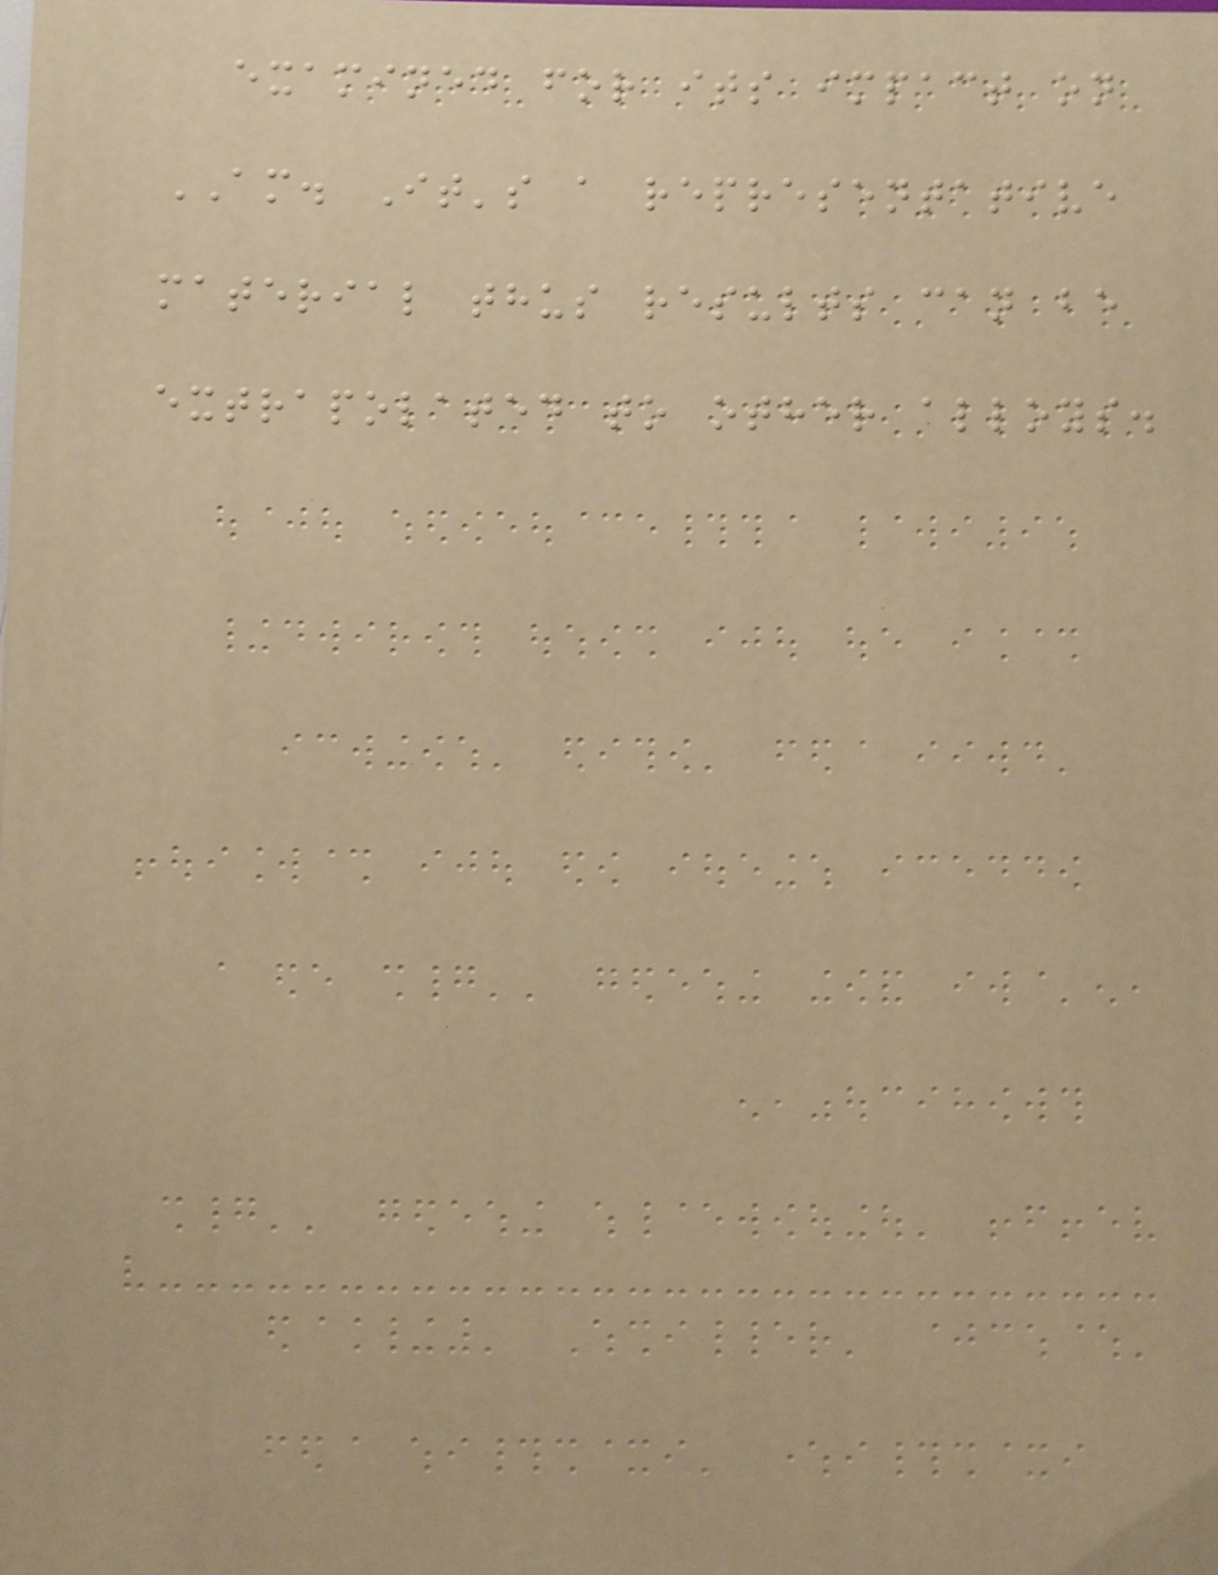examined for its impact on
AM. It's a representative
material thus results can be
extrapolated to other alloys.
